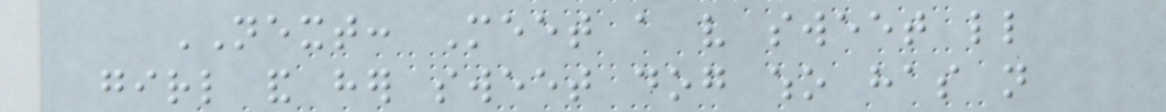NEXT: Meet a very sweet little
girl and her sweet dog who has not
